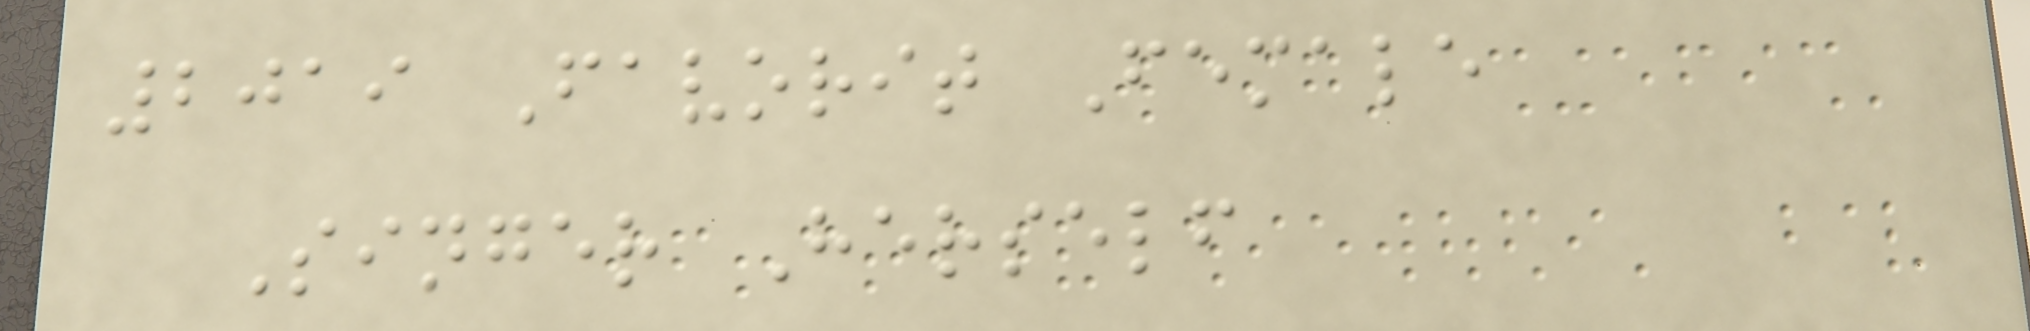2019 Favorit Female
Singer Herself
